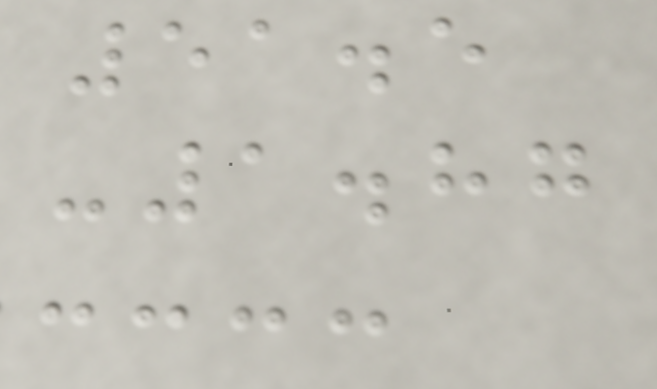51.5
-1.87
